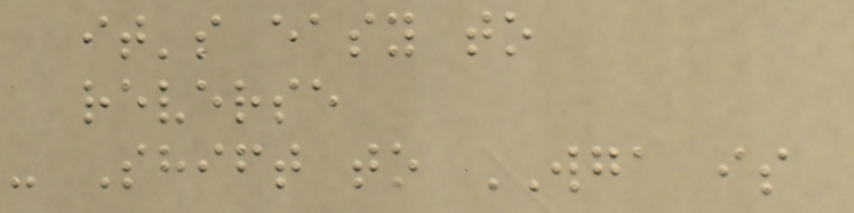it's easy to
reverse
- Shift to WGA is
